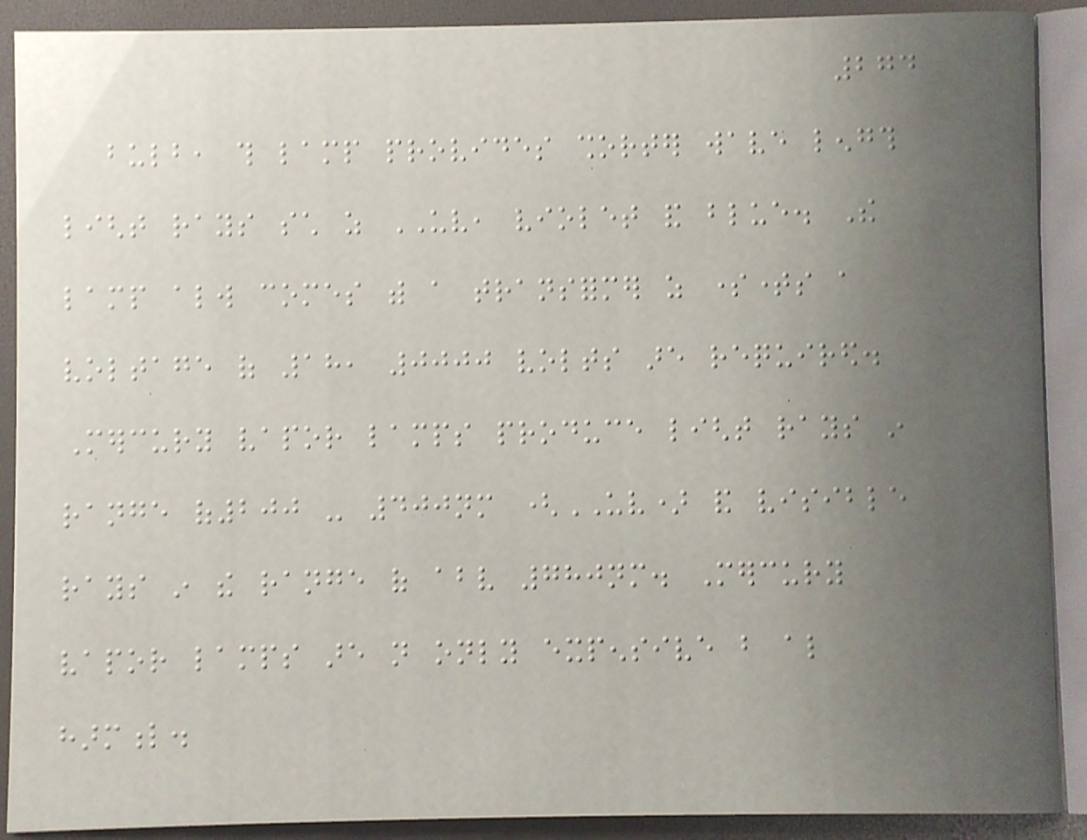274
bulb, this lamp provides shorter wave length
light rays such as UV, violet and blue. The
lamp always comes with a transformer as sometimes a
voltage of 18, 0000 volts are required.
Mercury vapor lamps produce light rays in
range of200 - 400nm (UV) and visible
rays in the range of above 780nm. Mercury
vapor lamps are not only expensive but also
harmful.
